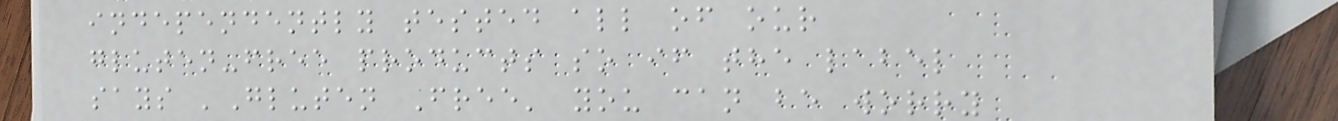independently tested all of our
gluten-free products so if the label
says 'Gluten Free' you can be worry
